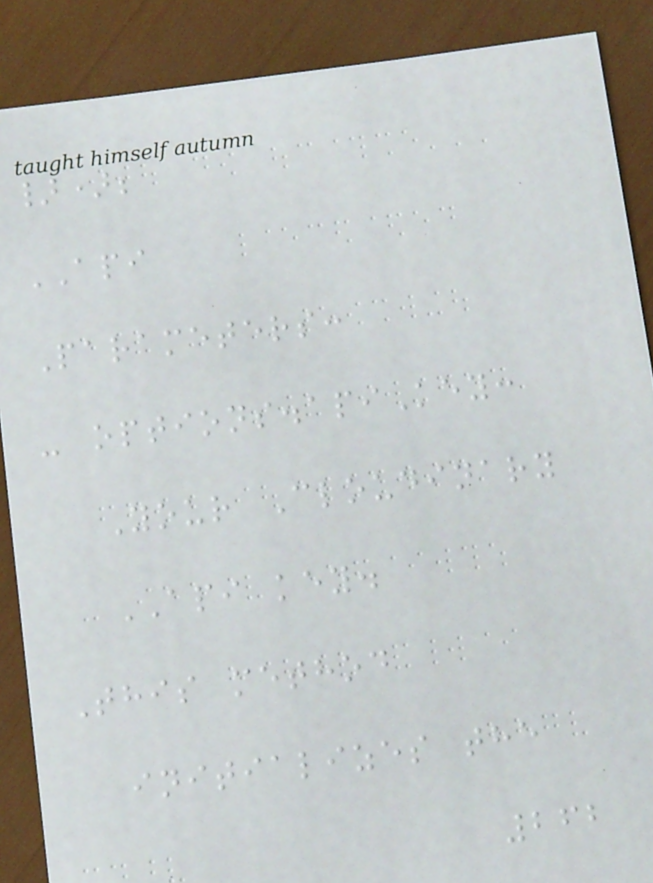});
API
Parameters:
- options.apiKey:
Your Cloudinary
API key.
This method
initializes the
262
